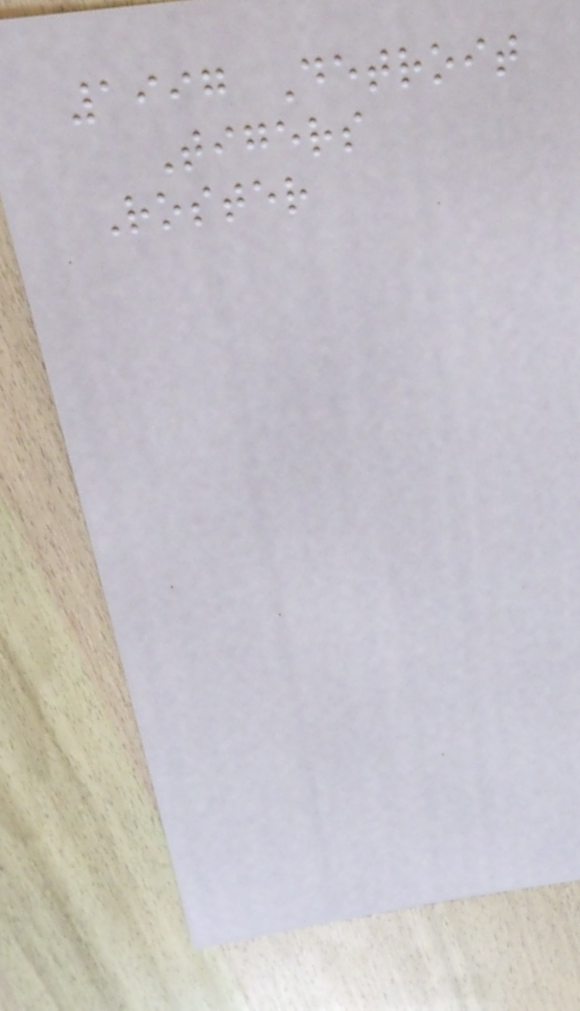1997 Detroit
Tigers
Roster
